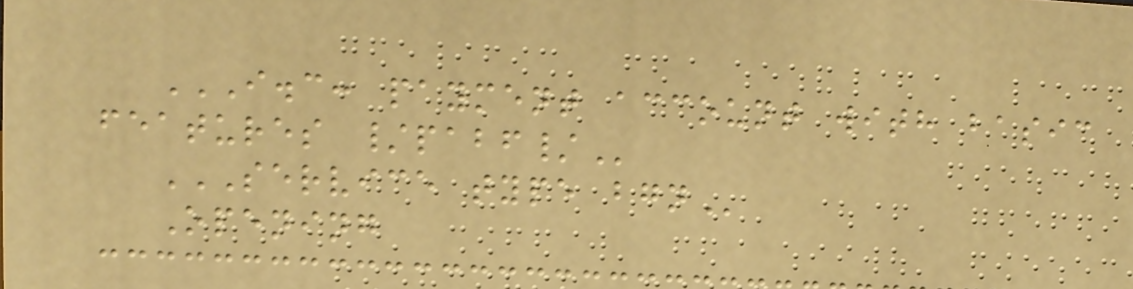I.C: PAYMENT ACCOUNT WITH BASIC
FEATURES /PABF/
SERVICE TYPE BGN
Opening
